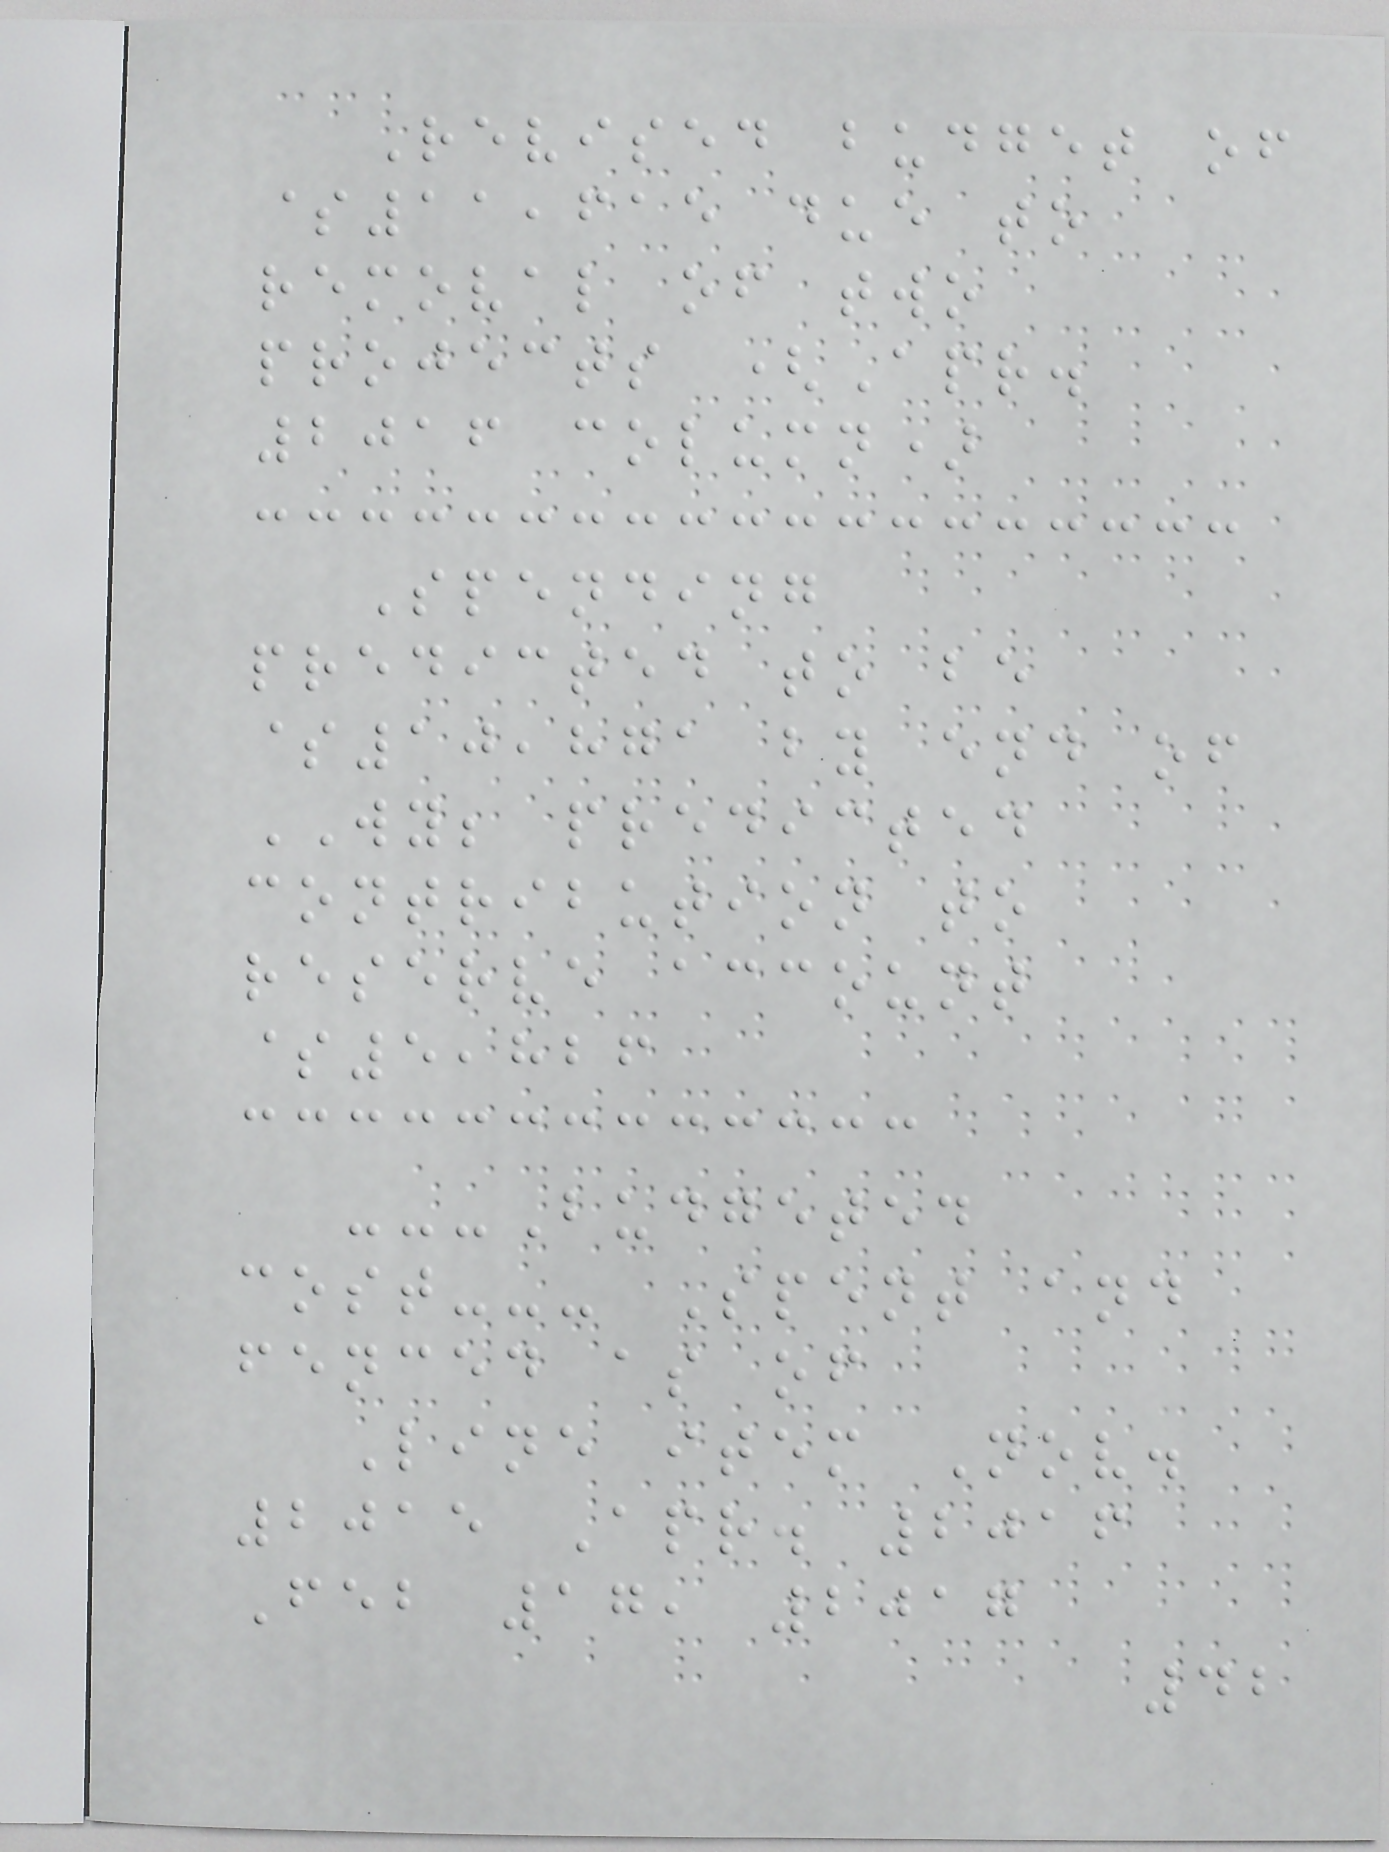Revised budget of
$11,615 due to
removal of two
projects (Apr.
2016 column)
Spending
predicted to be
$10,871 by end of
WY; predicted
contribution to
reserve account
$5,826
---Budgeted
cost--- Spent and
fenced as of
Line item Nov.
2015 Apr. 2016
Feb 17, 2017
42
